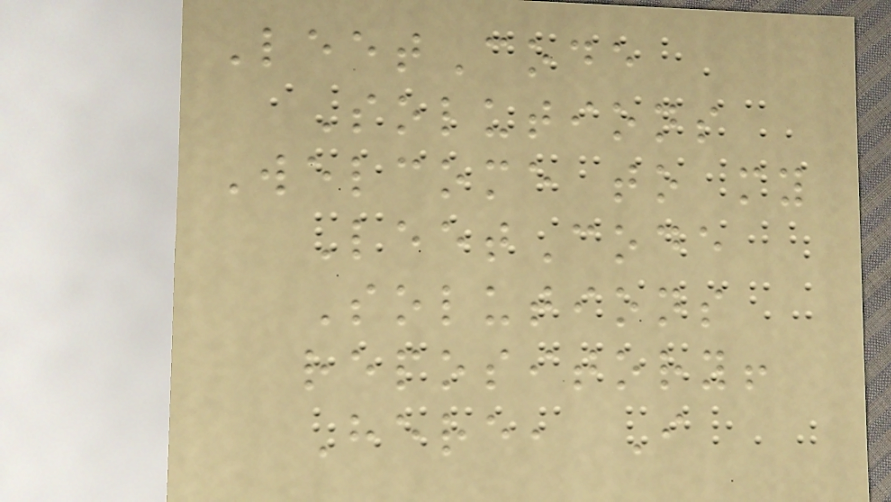LeetCode
Solutions
Welcome to my
LeetCode
Solutions
repository!
Here, I
